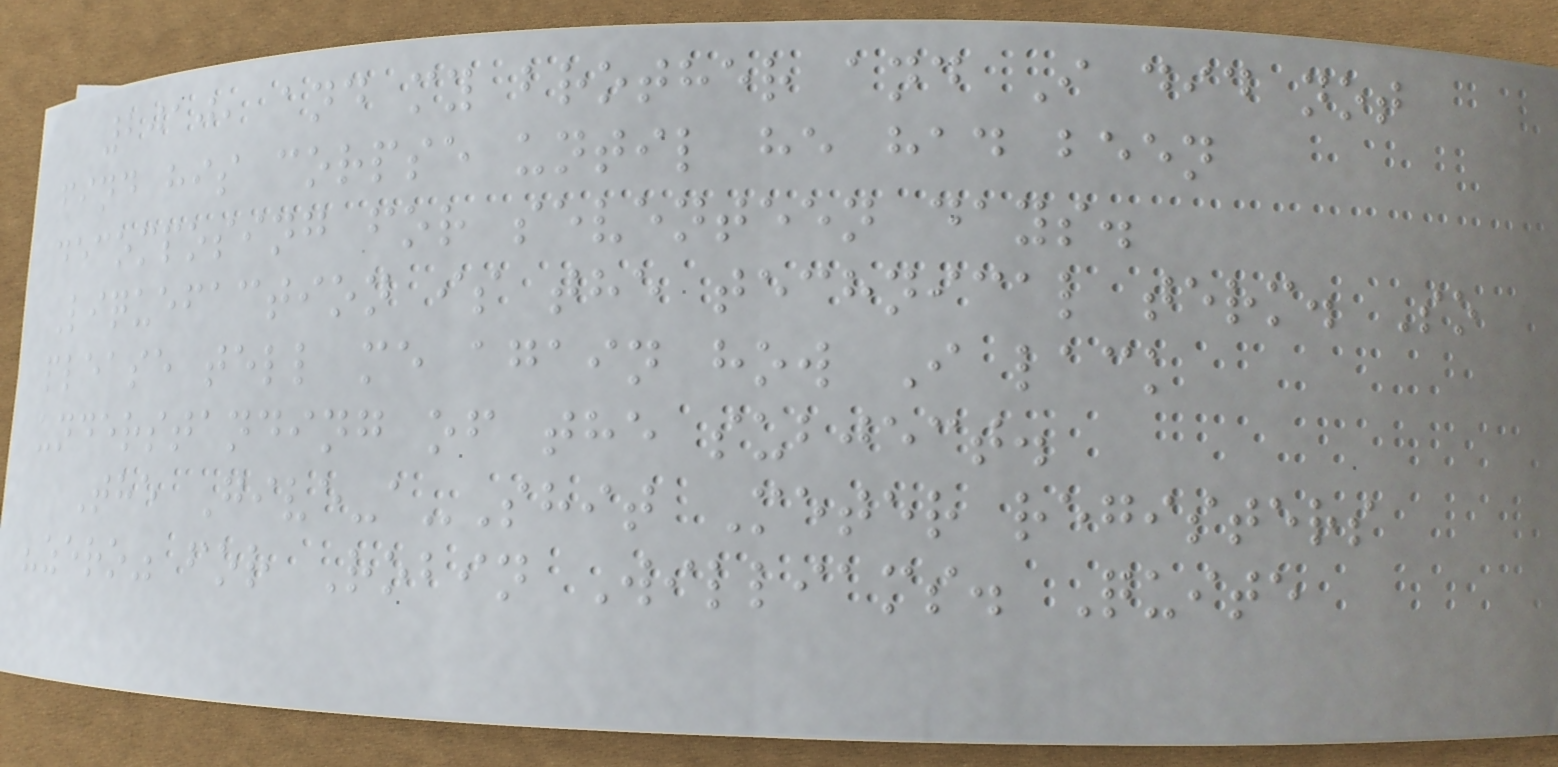2010, and my brother and I did not
find his corpse until he had been
decomposing for seventeen days.
Liquefaction is the technical term. So
please tell me again how I lack
understanding of the subject.
The Give-a-Shit Meter registers
"zero" for Robin Williams. Quite
